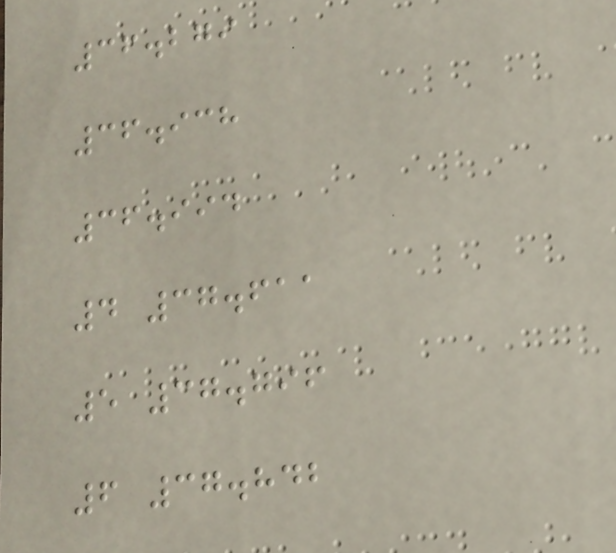36.279
36.938
36.994
4 37.611
5 37.796
6 37.842
